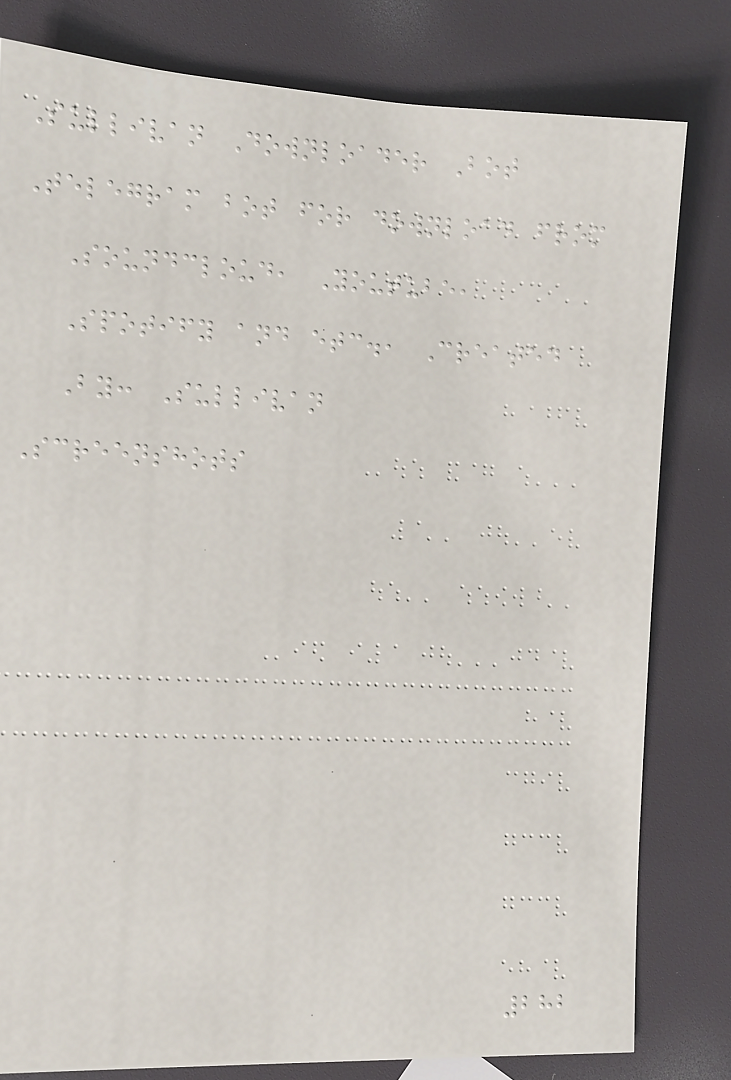Sullivan Downloader Bot
Telegram bot for download from
Soundcloud, Youtube,
Spotify and etc., Created
By: Sullivan
Screenshots
282
